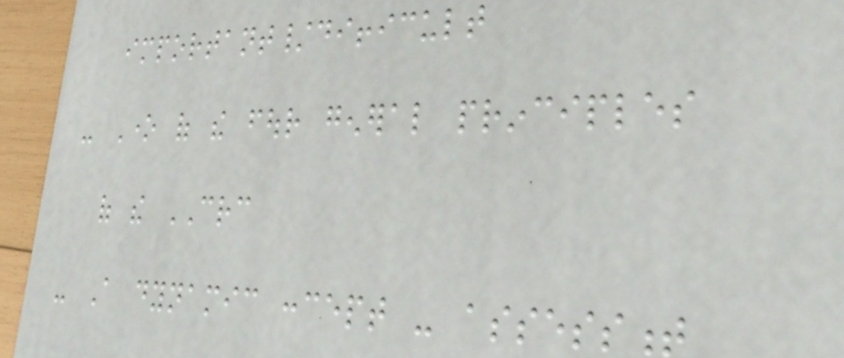important/difficult
- One of the four general principles
of the CRC
- A dynamic concept - assessment
